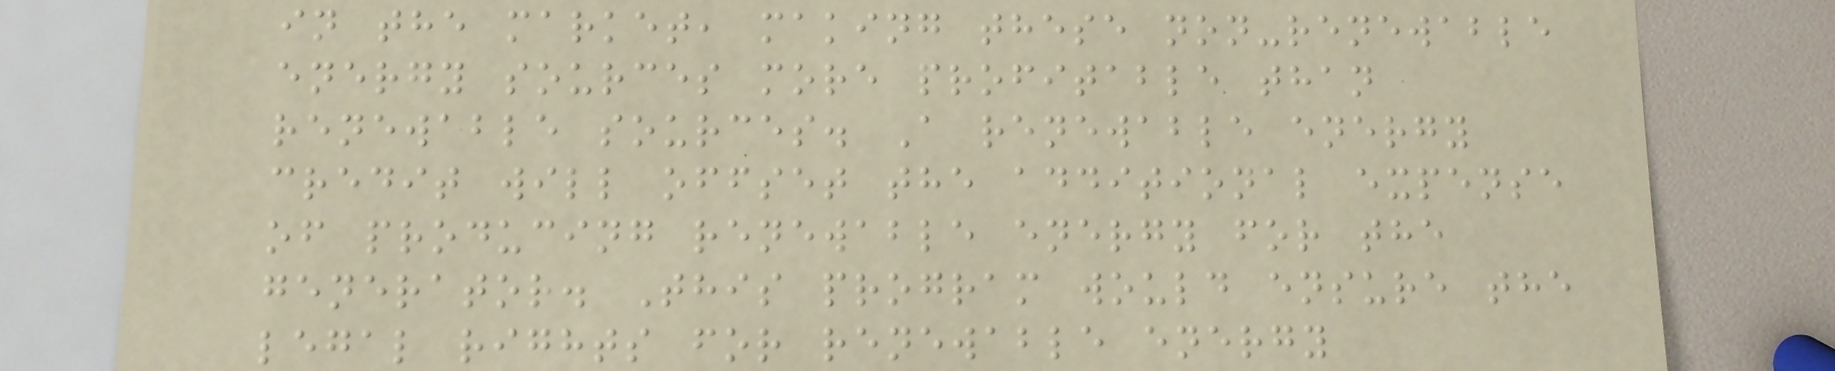in the market, making these non-renewable
energy sources more profitable than
renewable sources. A renewable energy
credit will offset the additional expense
of producing renewable energy for the
generator. This program would ensure the
legal rights for renewable energy
